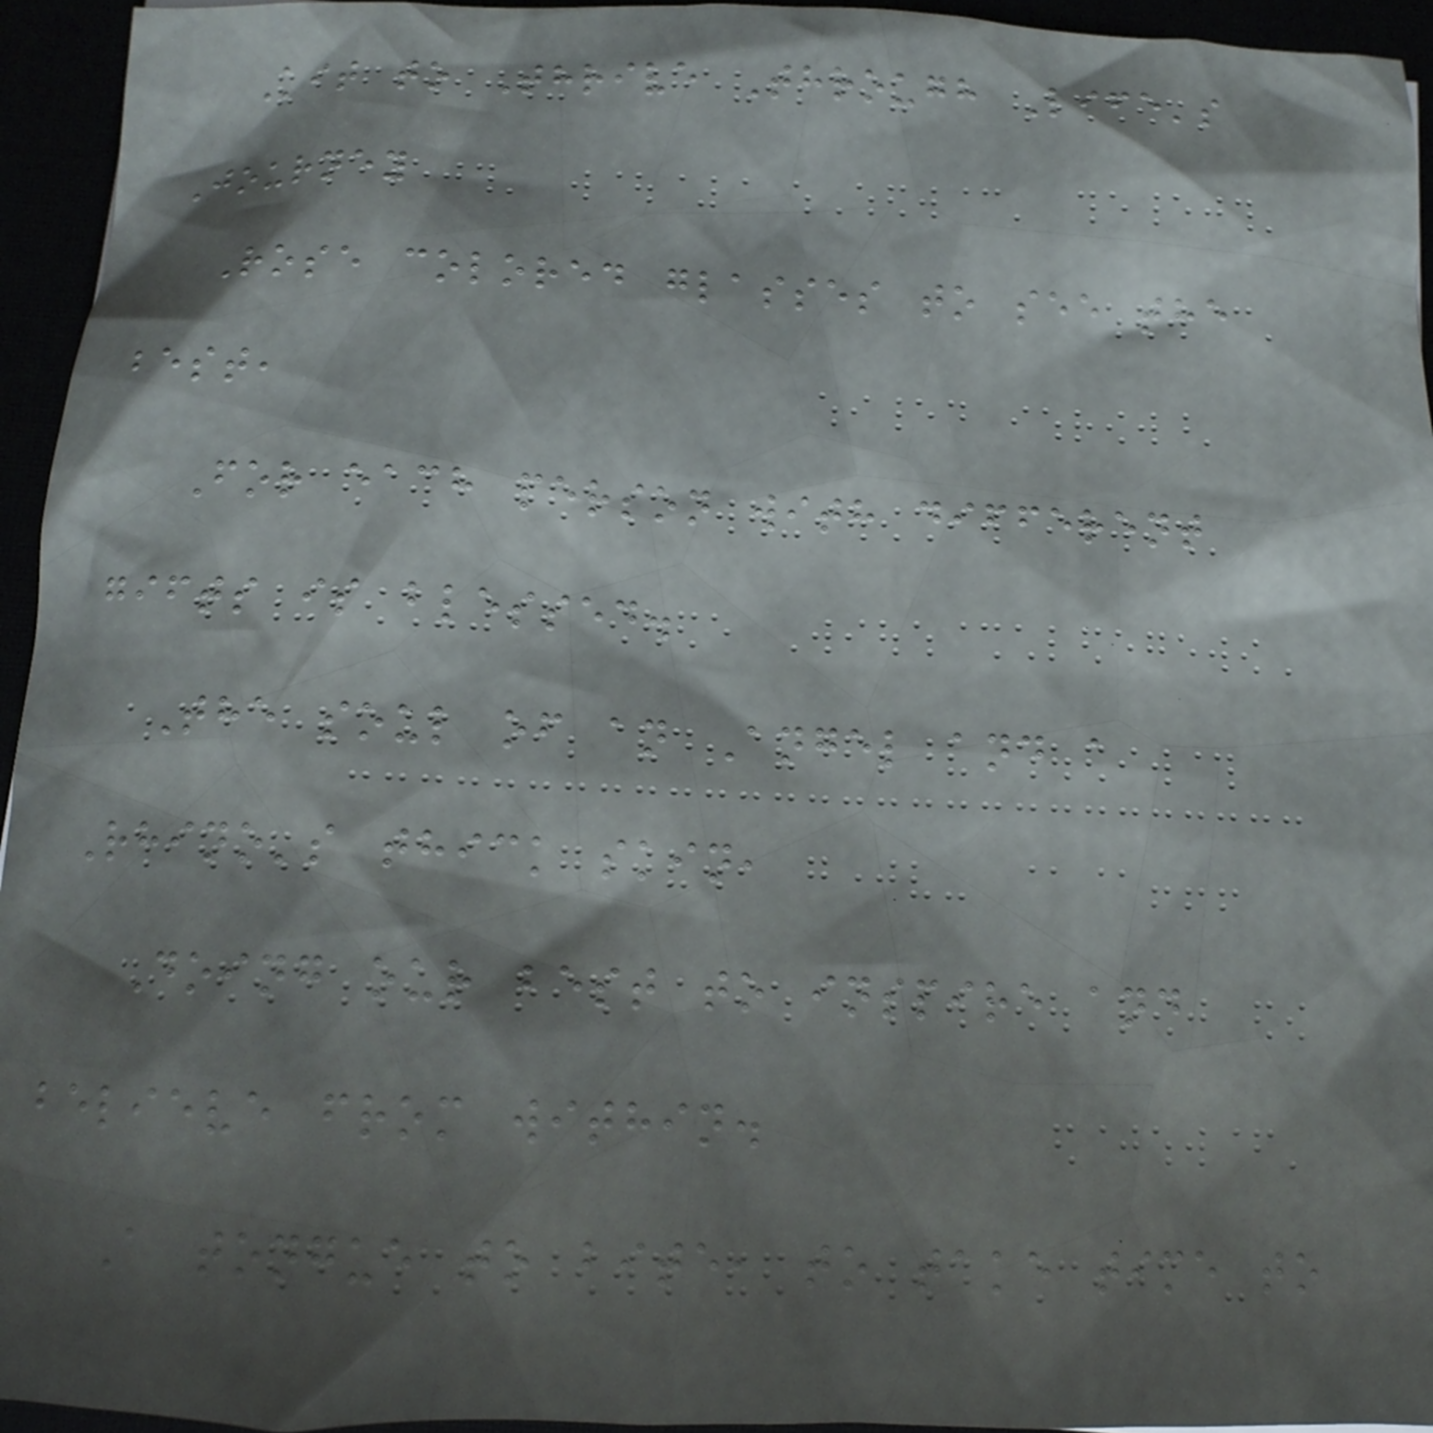Kit to Thrive Through Life's
Journey
Rose colored glasses to see the
best,
For each person with different
gifts is blessed.
The soul of an Angel and a
Rhino's thick skin,
Doing our best to inspire and
believe from within.
A tongue to bite, to take time to
